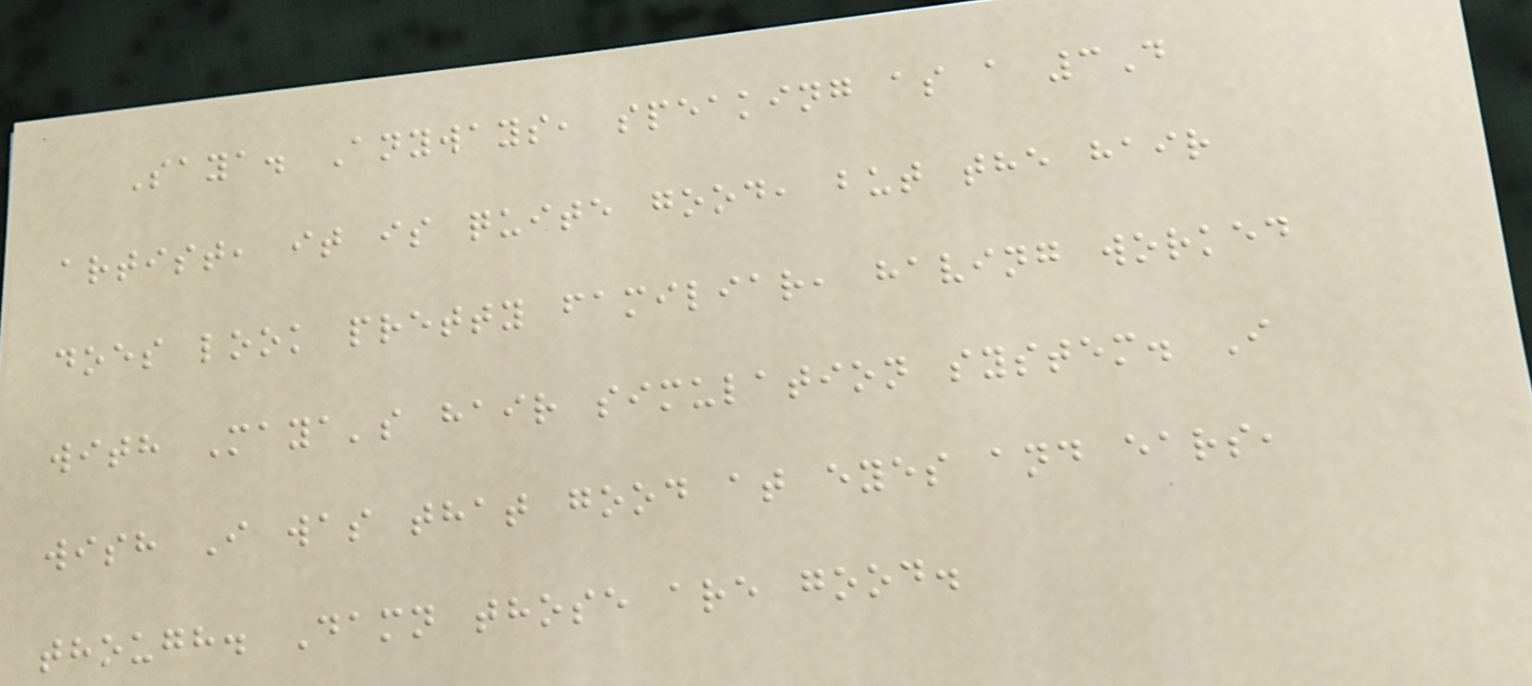Saya. Anyways, speaking as a 3D
artist, it is quite good, but the hair
does look pretty familiar, having worked
with Maya's hair simulation system. I
wish I was that good at eyes and ears,
though. Damn those are good.
